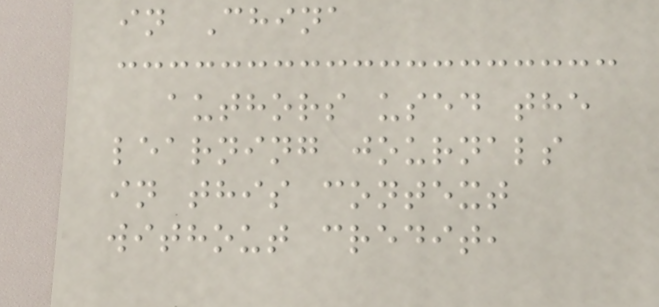in China
authors used the
learning journals
in this context
without credit,
